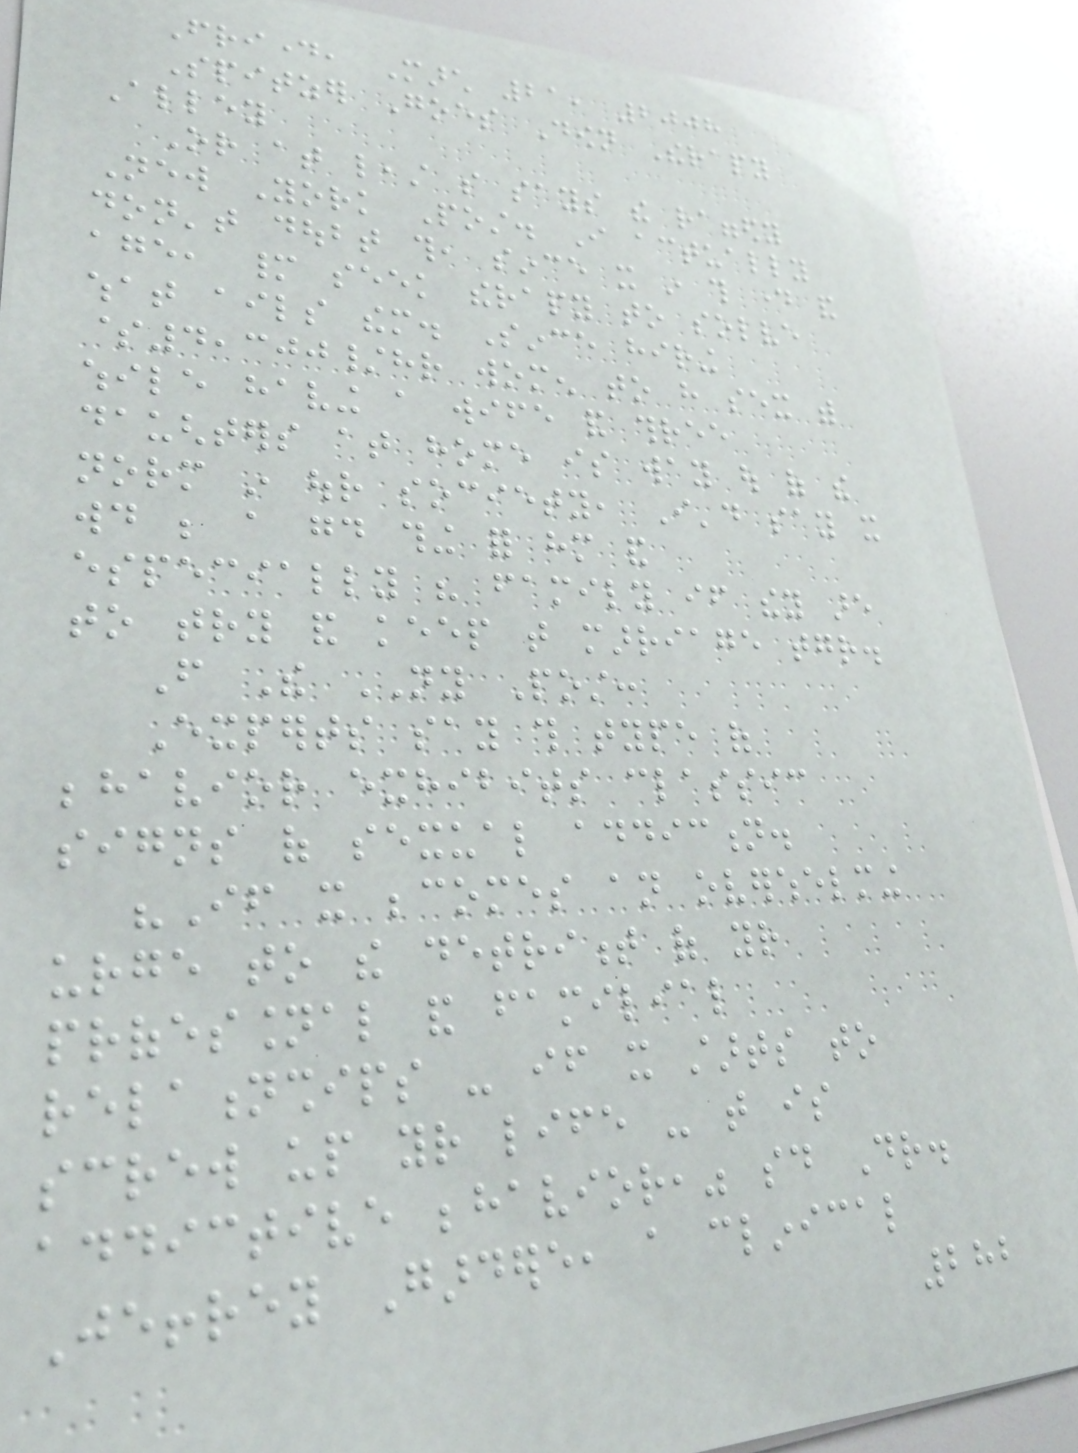Friday, March 21, 2008
Spitzer Goes Down Therapy
Alley
Or at least so says the raggedy
New York Post. I actually
don't doubt this, since it in this day and
age, many seek therapy to solve
what ails them. Since hiring
$4,300/hr women to have sex with
while having a wife and three
daughters at home is way out of the
norm in our society, I'd say it
would be a good thing for him and
especially his family if they are
to try and keep that marriage together.
From The NY Post:
Experts say this type of
behavior exhibits classic
signs of sexual addiction.
"If it becomes an overwhelming
urge to the detriment of your
professional and familial
relationships - if it starts to
screw up your life - that is
addictive behavior," said Dr.
Jeffrey Gardere, a clinical
282
